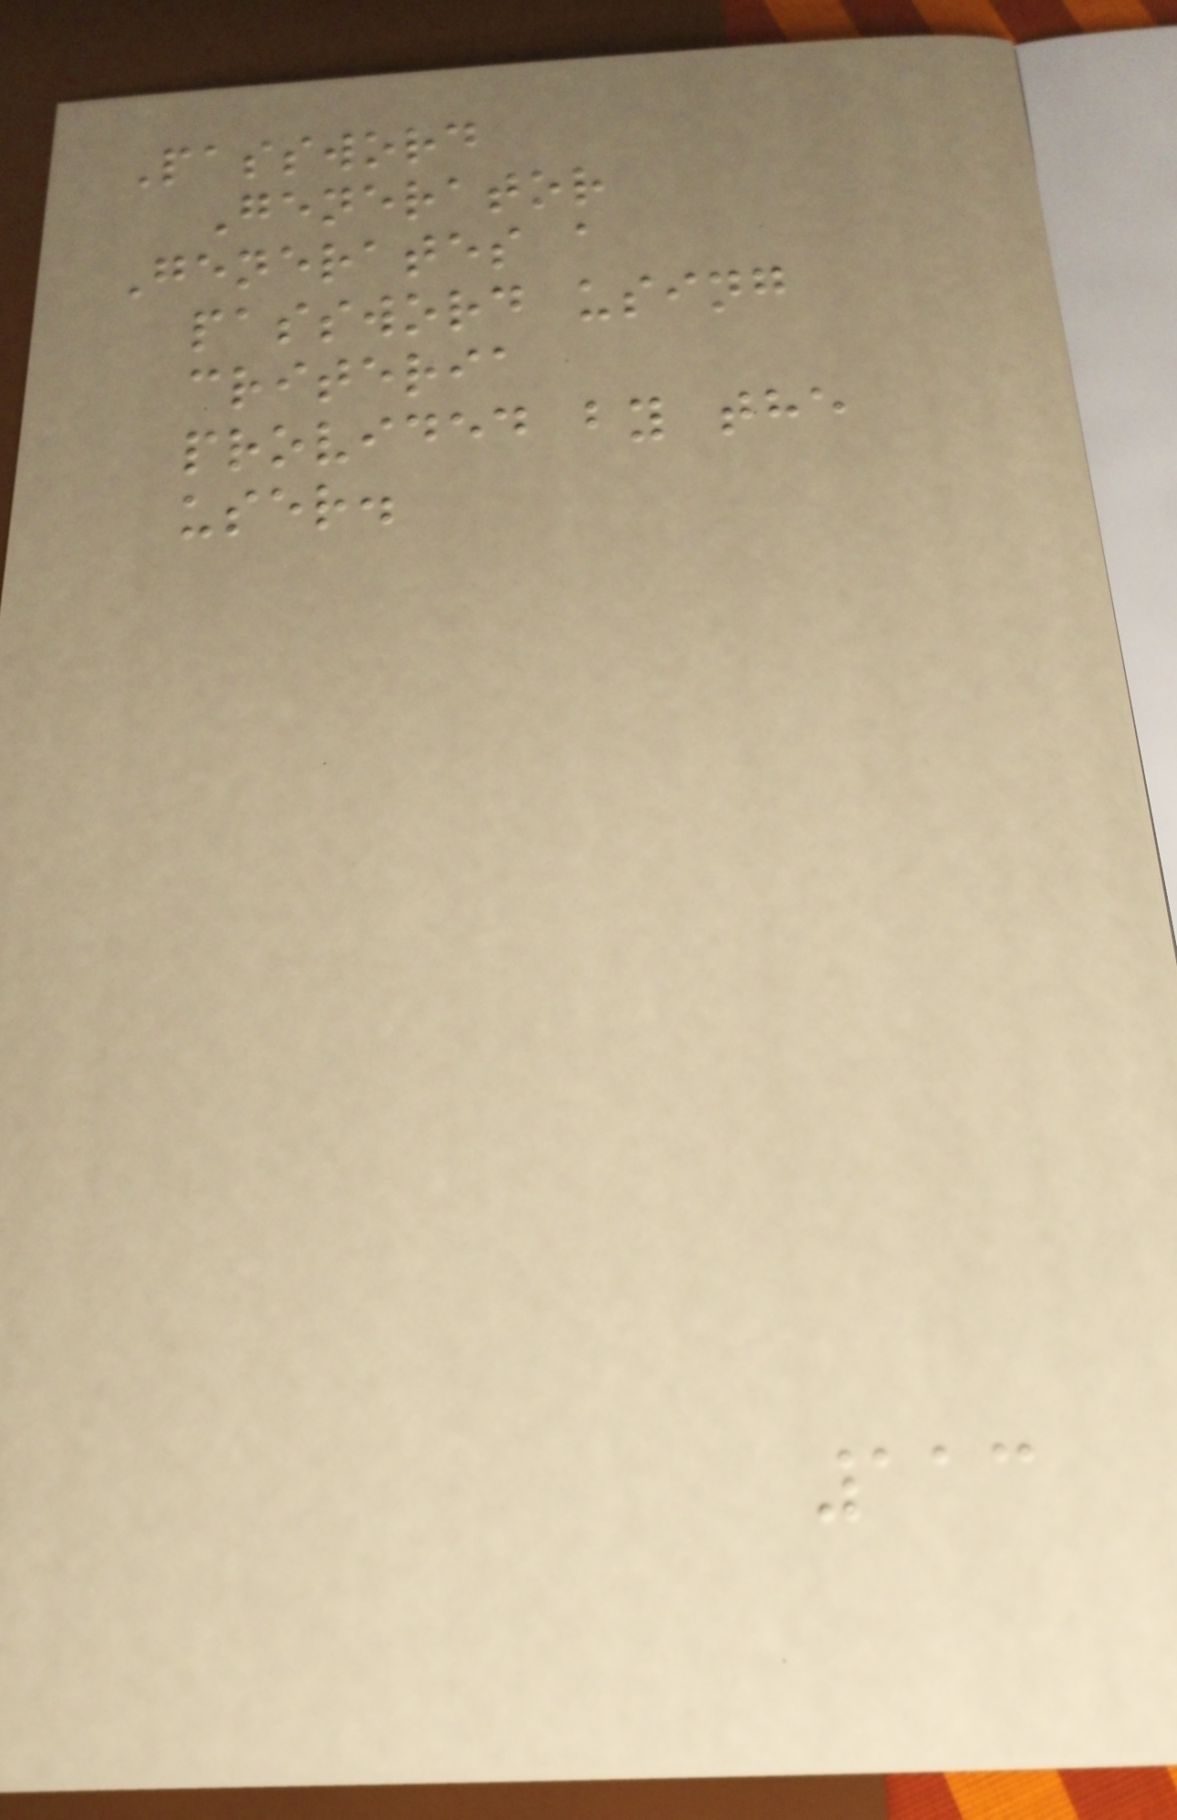Password
Generator
Generates a
password using
criteria
provided by the
user.
113
